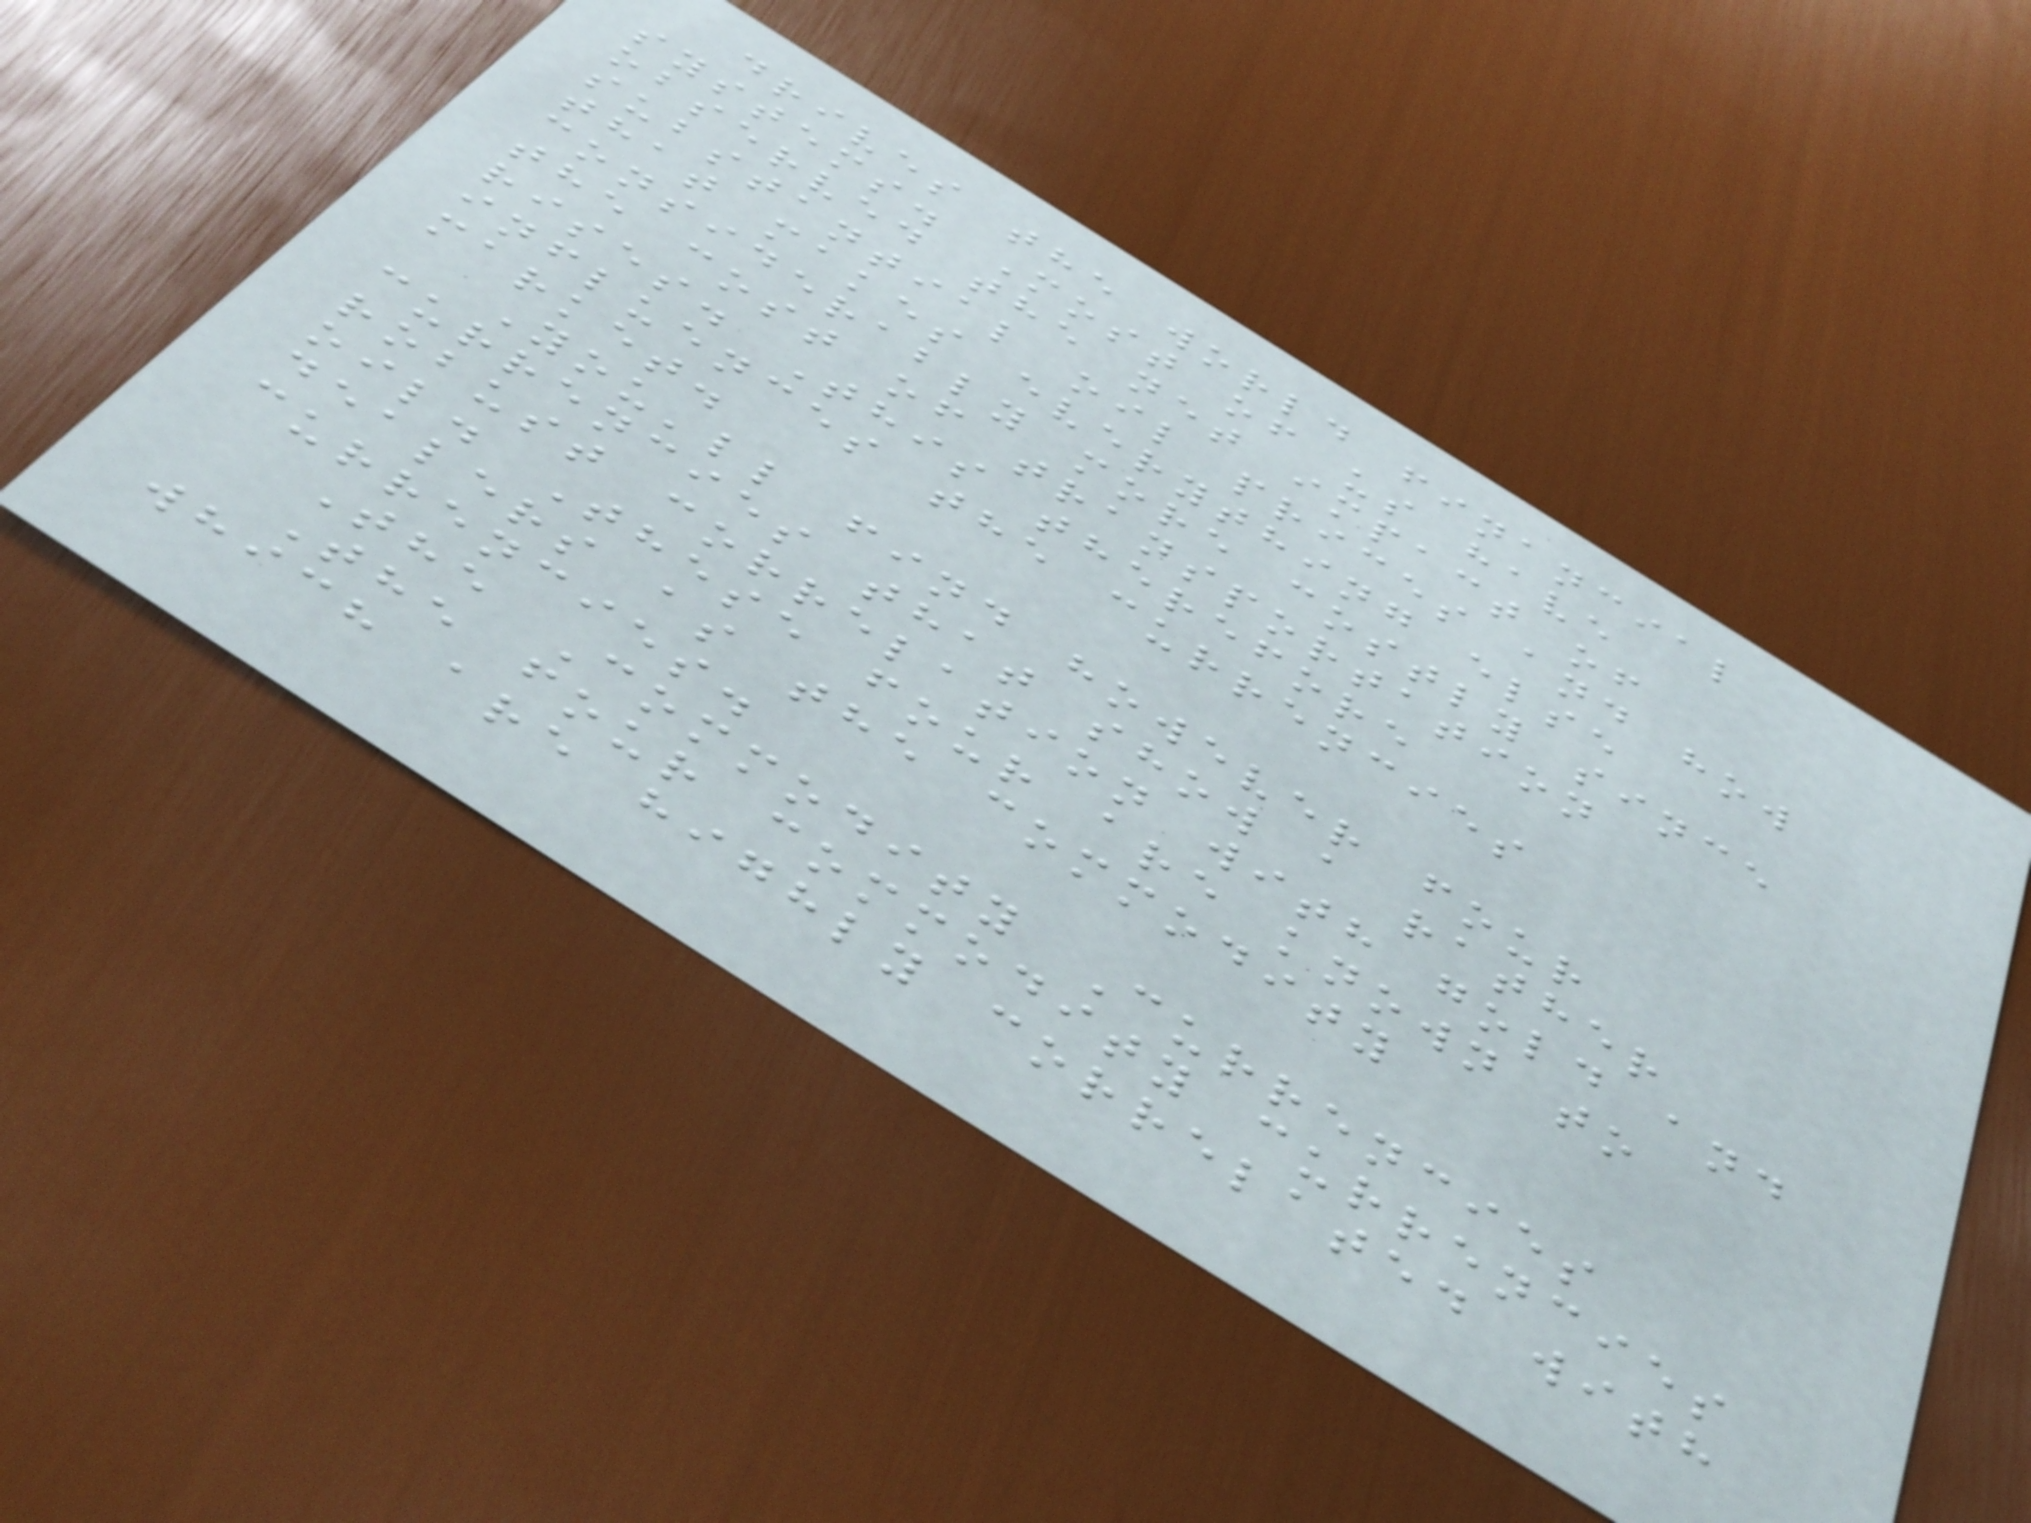drives the world financial
systems. Most of us have
observed the net impact of
substantial oil prices and how
that makes everything else
considerably more costly since
the cost of transportation
rises. This therefore
influences the currencies
market.
You'll find however four
currencies that show a rather
robust correlation with gold and
oil. These four are known to
dealers as the commodity
currencies.
The Commodity Currencies
The four commodity currencies
which are highly correlated with
